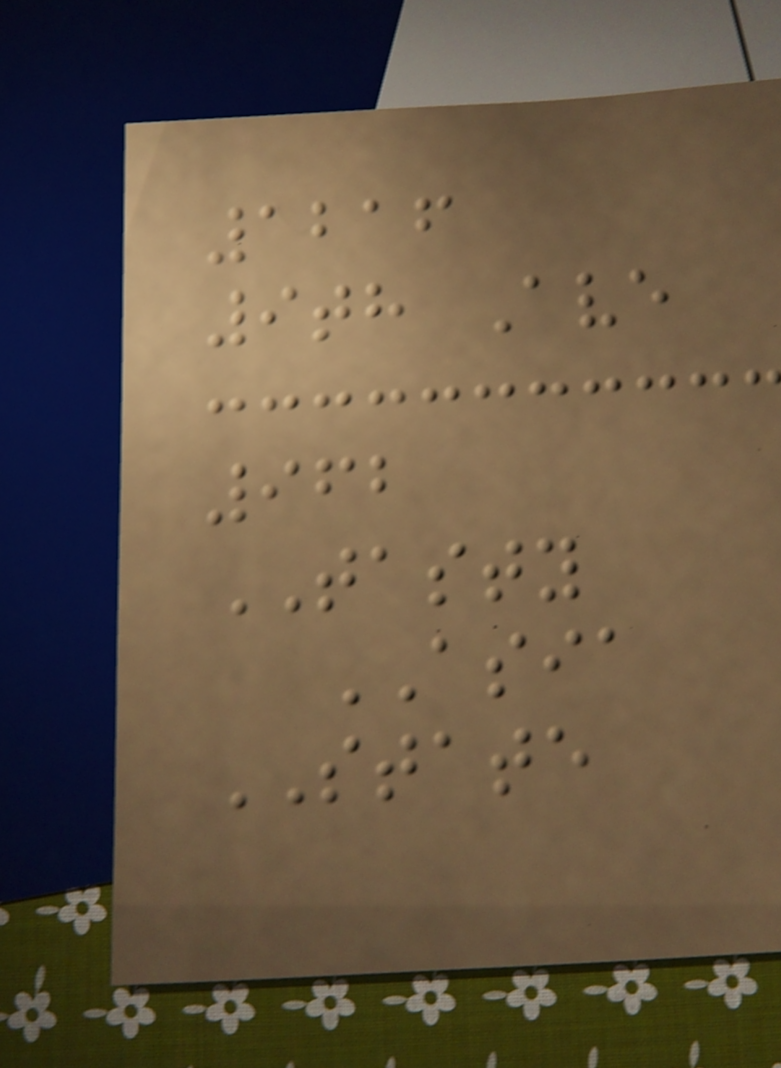1216
9th Ave
962
TASTY
ASIA
STATE
